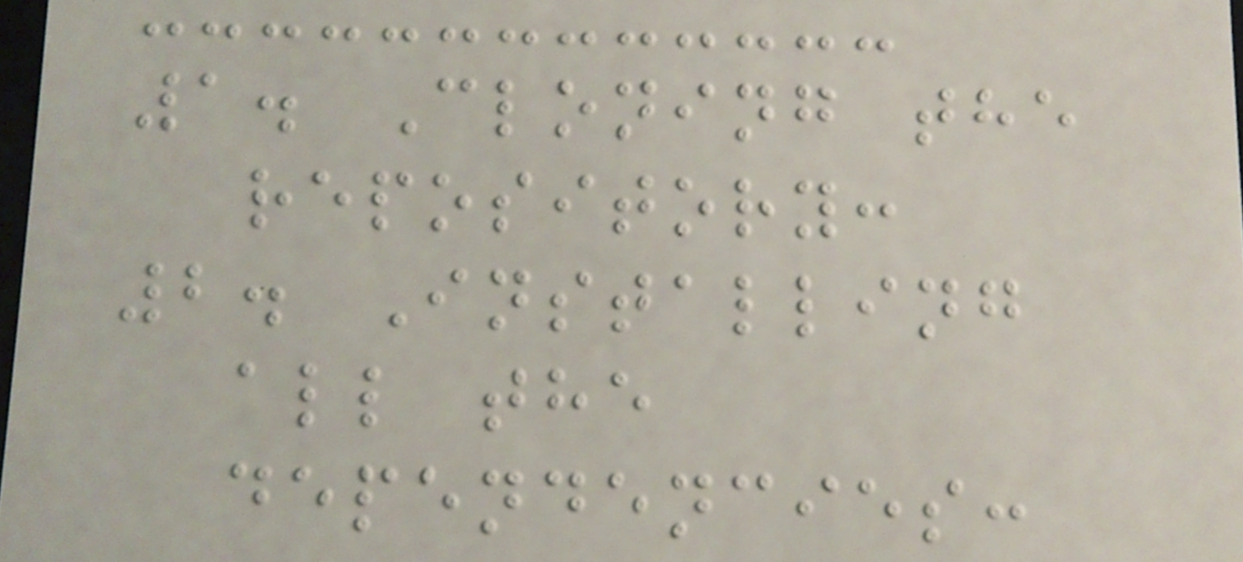1. Cloning the
repository:
2. Installing
all the
dependencies:
